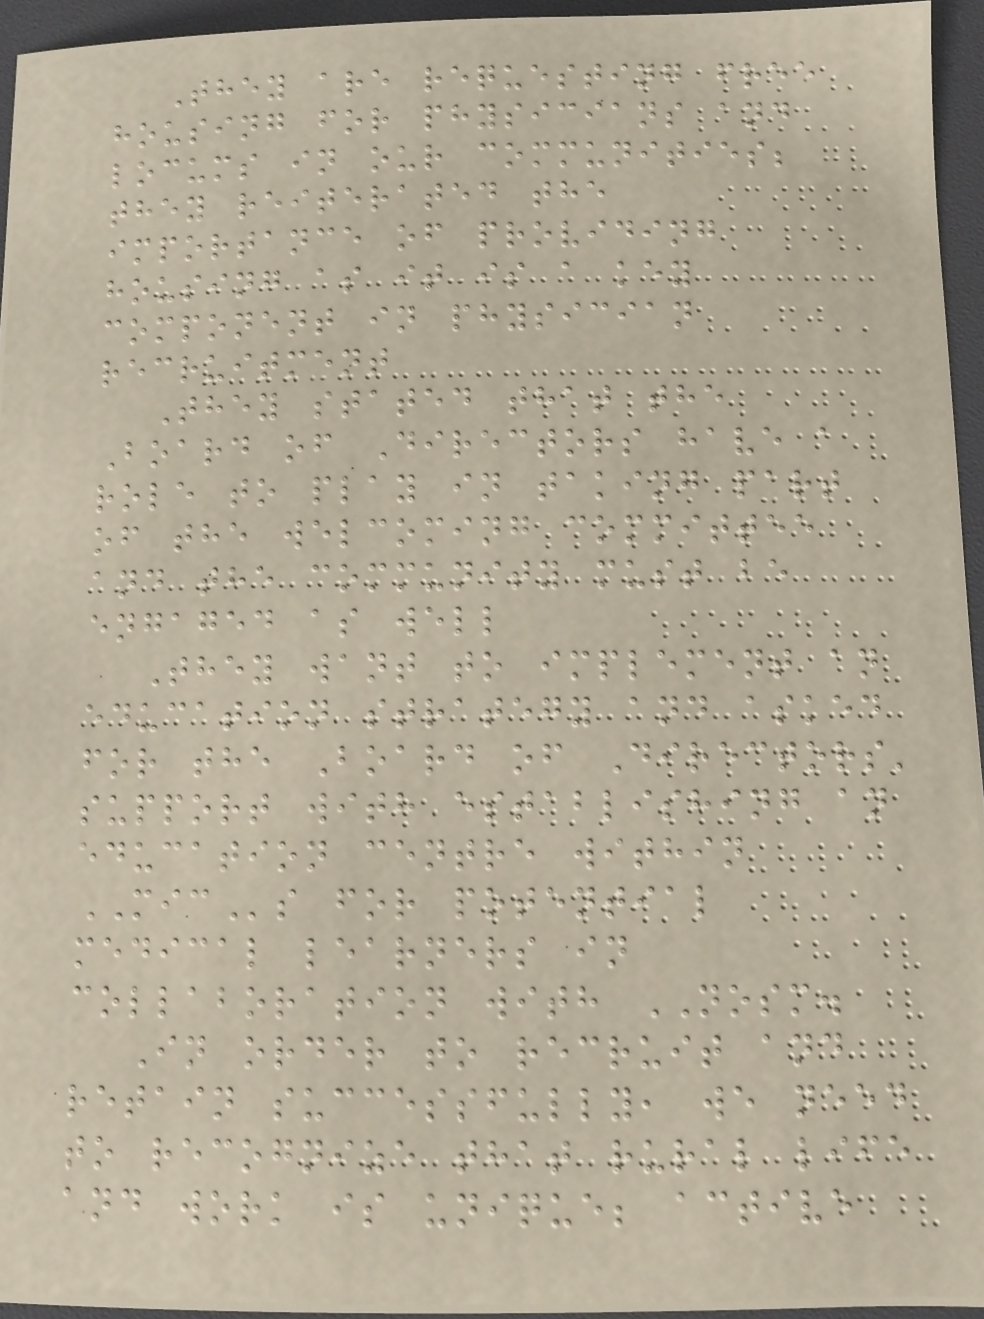They are requesting free
housing for physicians and
locums in our communities;
they reiterated the
importance of providing
housing as it is a key
component in physician
recruitment
They stated that the
Board of Directors have a
role to play in taking part
of the welcoming committee
and the community must be
engaged as well
They want to implement an
education strategy and asked
for the Board of Directors'
support with establishing an
education centre within
MICs for potential
medical learners in
collaboration with NOSM.
In order to recruit and
retain successfully, we need
to recognize that rural life
and work is unique; active
